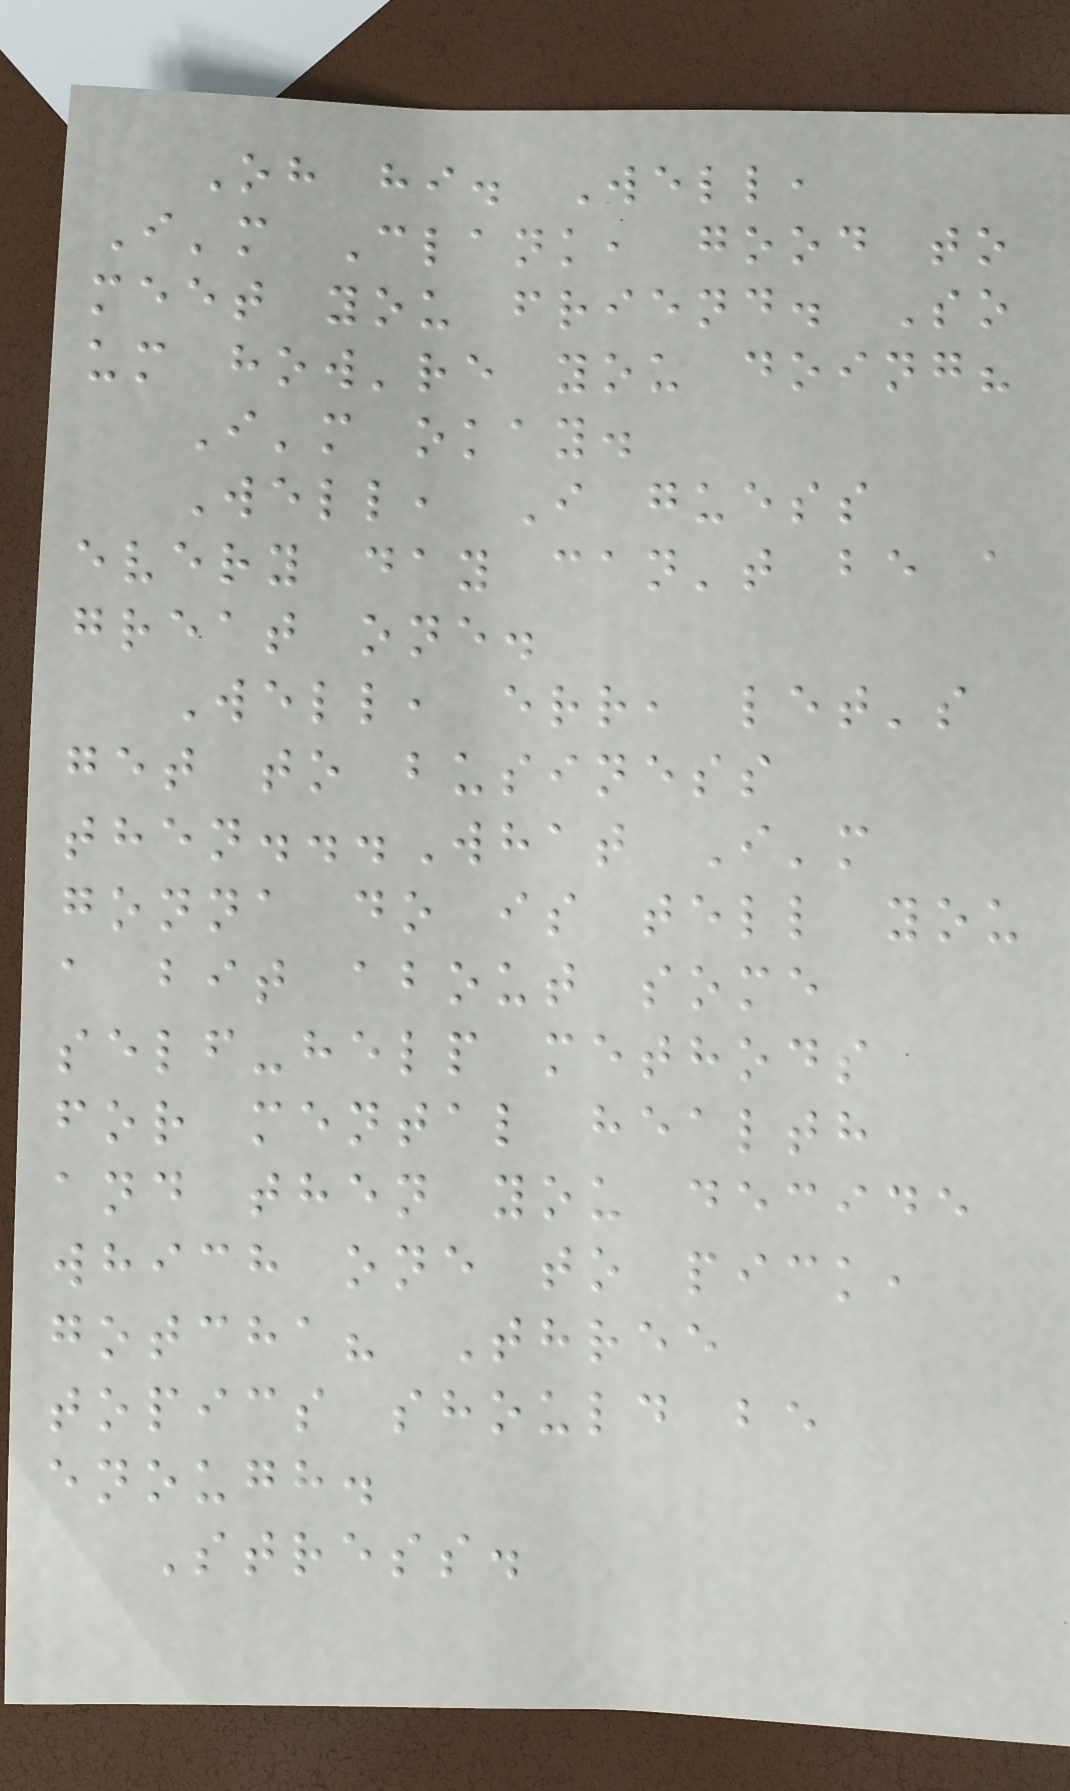Oh hi. Well,
I'm Clank, good to
meet you friend. So
um how're you doing?
I'm okay.
Well, I guess
every day can't be a
great one.
Well, err, let's
get to business
then...What I'm
gonna do is tell you
a bit about some
self-help methods
for mental health
and then you decide
which one to pick,
gotcha? Three
topics should be
enough.
Stress.
